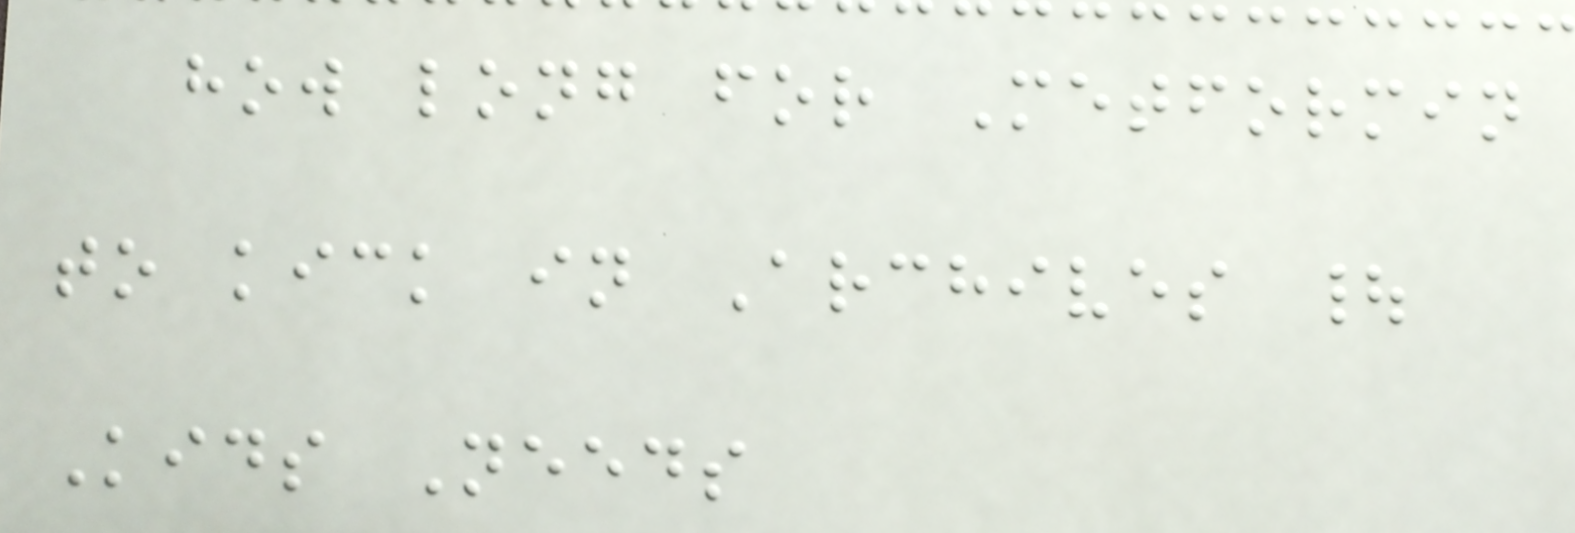how long for Metformin
to kick in Archives |
Kids Needs
